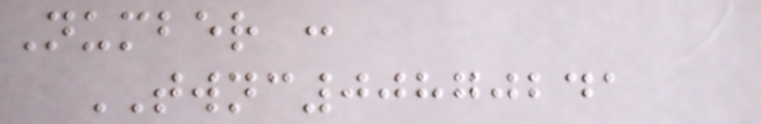Number :
TWNC00870241
